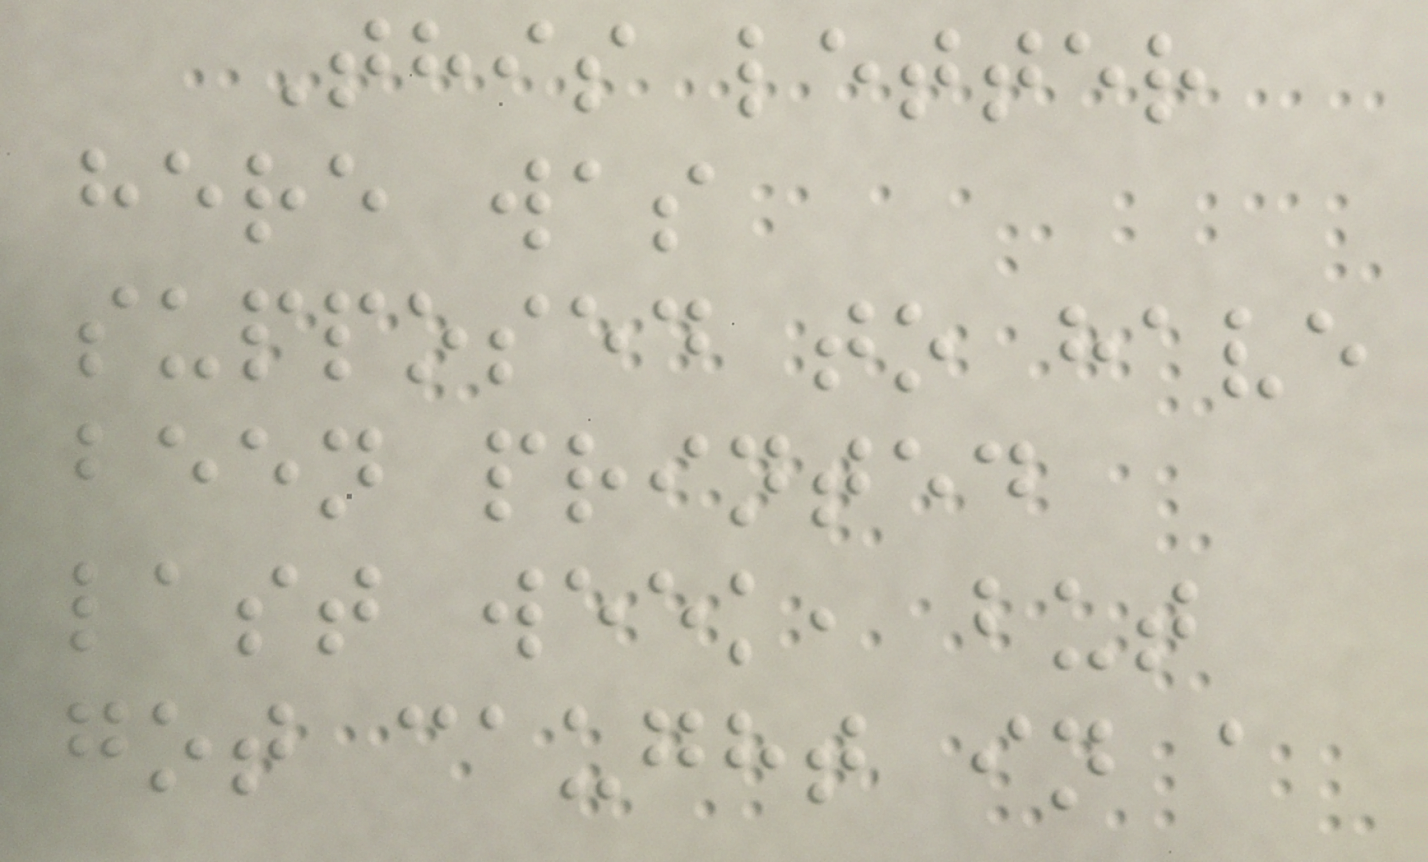This letter
here was
supposed to have
been printed
last week, but
got caught in a
